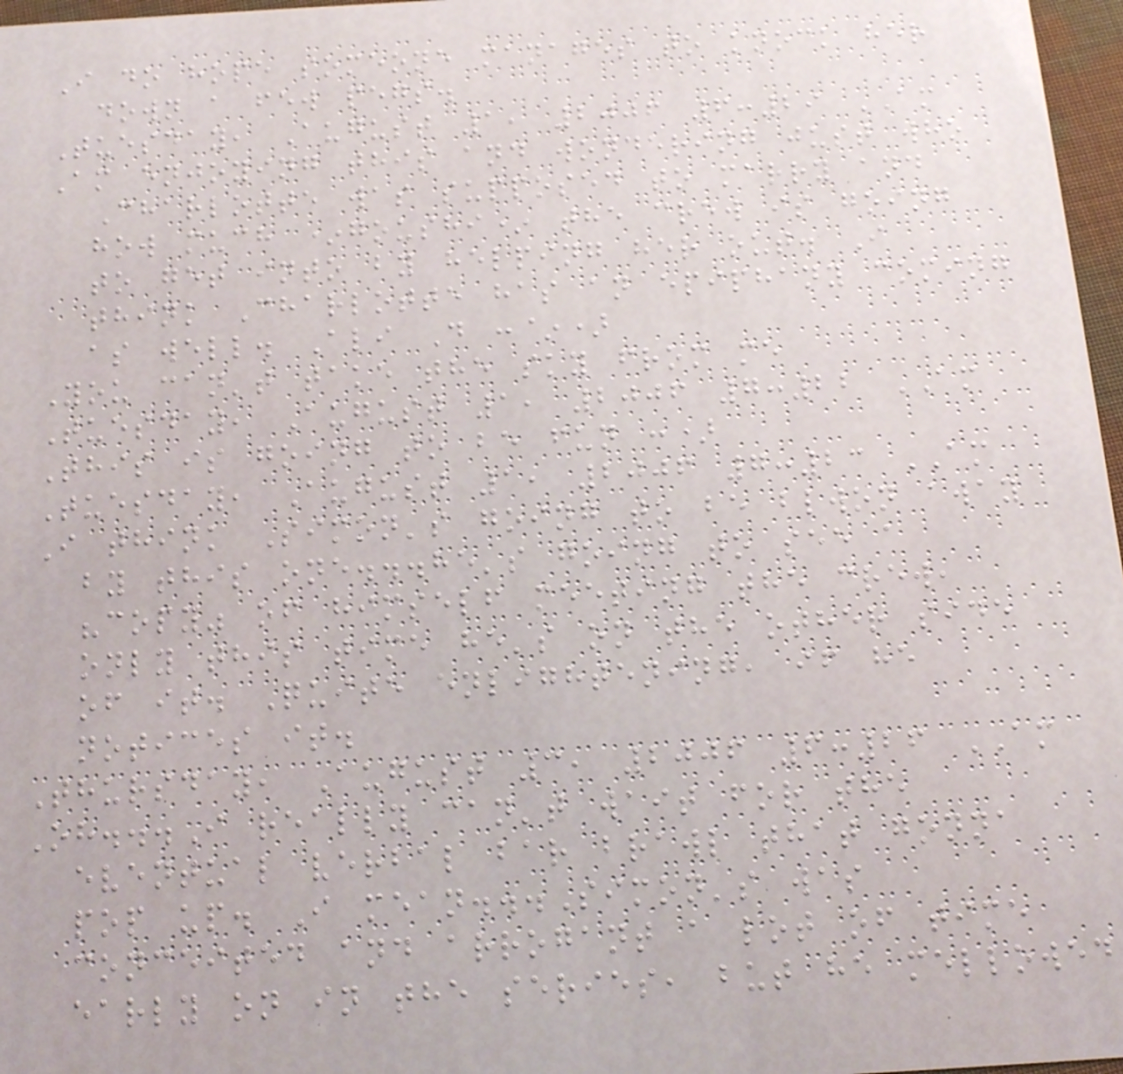I do hope someone manages to knock her
down a few pegs.
Tuesday, August 1, 2006 6:29 AM
Am enjoying this and wondering just who
Charlotte was supposed to marry and
how much *goushi* the crew is going
to get into by helping her out. I
think Charlotte has an epiphany coming
as well. Ali D :~)
You can't take the sky from me
Tuesday, August 1, 2006 7:22 AM
This is going to be fun :)
Tuesday, August 1, 2006 7:23 AM
I think Simon's going to be blwon away
by this one...he's going to see a
"copy" of himself meeting the crew,
only this time he's on the other side
of it. Quite enlightening, if he
notices it.
Thursday, August 3, 2006 6:26 AM
Oh...I really can't wait for the
eventual verbal bar brawl that gonna
pop up. I mean...Simon's was
conceited and arrogant a lot of time
early on in the series, but he mellowed
